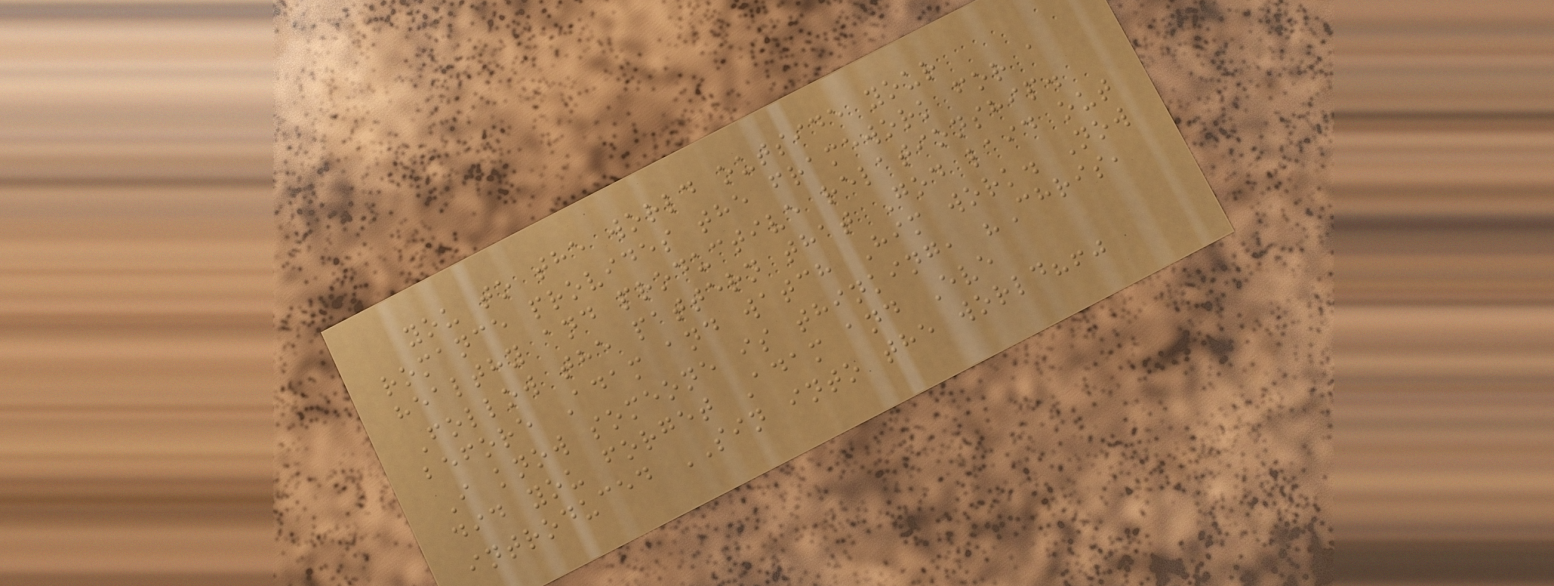you to the world outside your
romance provides the framework for a
healthy and productive relationship.
Follow the pattern that God laid out
before Adam and watch Him work. Now
I know someone is thinking, "Chris,
did you forget Adam and Eve
introduced SIN into the world?!"
